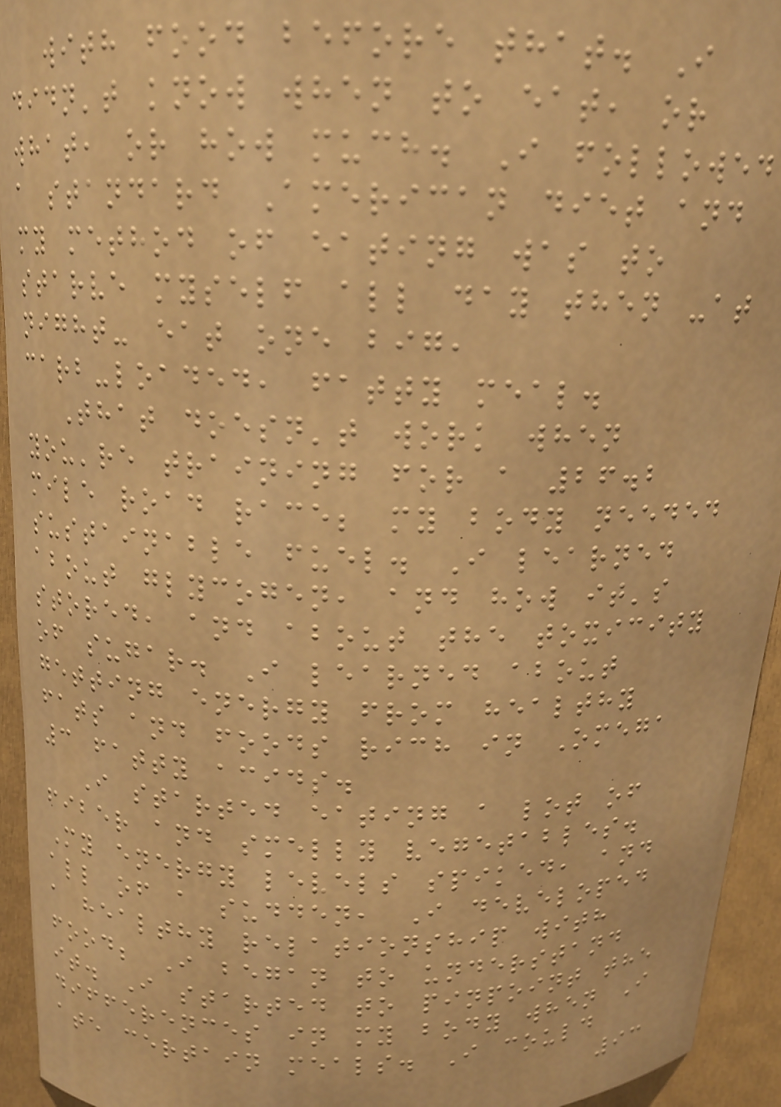with food before that. I
didn't know when to eat, or
what, or how much. I followed
a standard American diet and
my method of eating was to
starve myself all day then -at
night- eat one big,
carb-loaded, fatty meal.
That doesn't work when
you're training for a 26.2
mile road race; my body needed
sustainable fuel. I learned
about glycogen, and how it's
stored, and about the toxicity
of sugar. I learned about
getting energy from healthy
fats and foods rich in Omega
3 fatty acids.
I started eating a lot of
fiber and smelly vegetables.
My energy levels spiked, and
all of a sudden, I developed
a healthy relationship with
food; I began to understand
it. I started to pinpoint the
differences in my body when I
ate certain meals. I could
93
